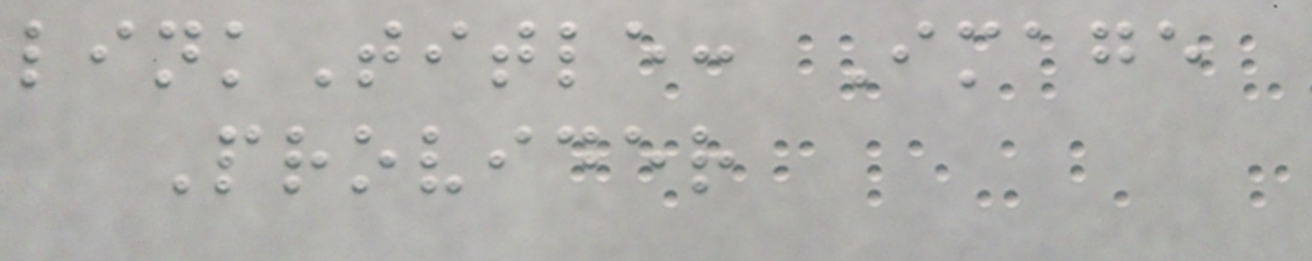linkTitle: Image
Provider
